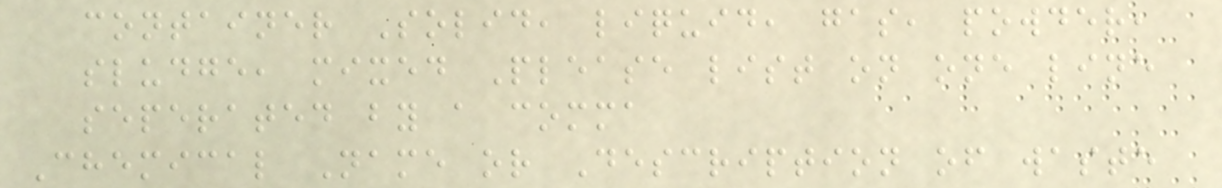container Solid, liquid, gas, powder,
sludge, mixed Please list on one line
seperated by a comma
Chemical Name or Description of waste
